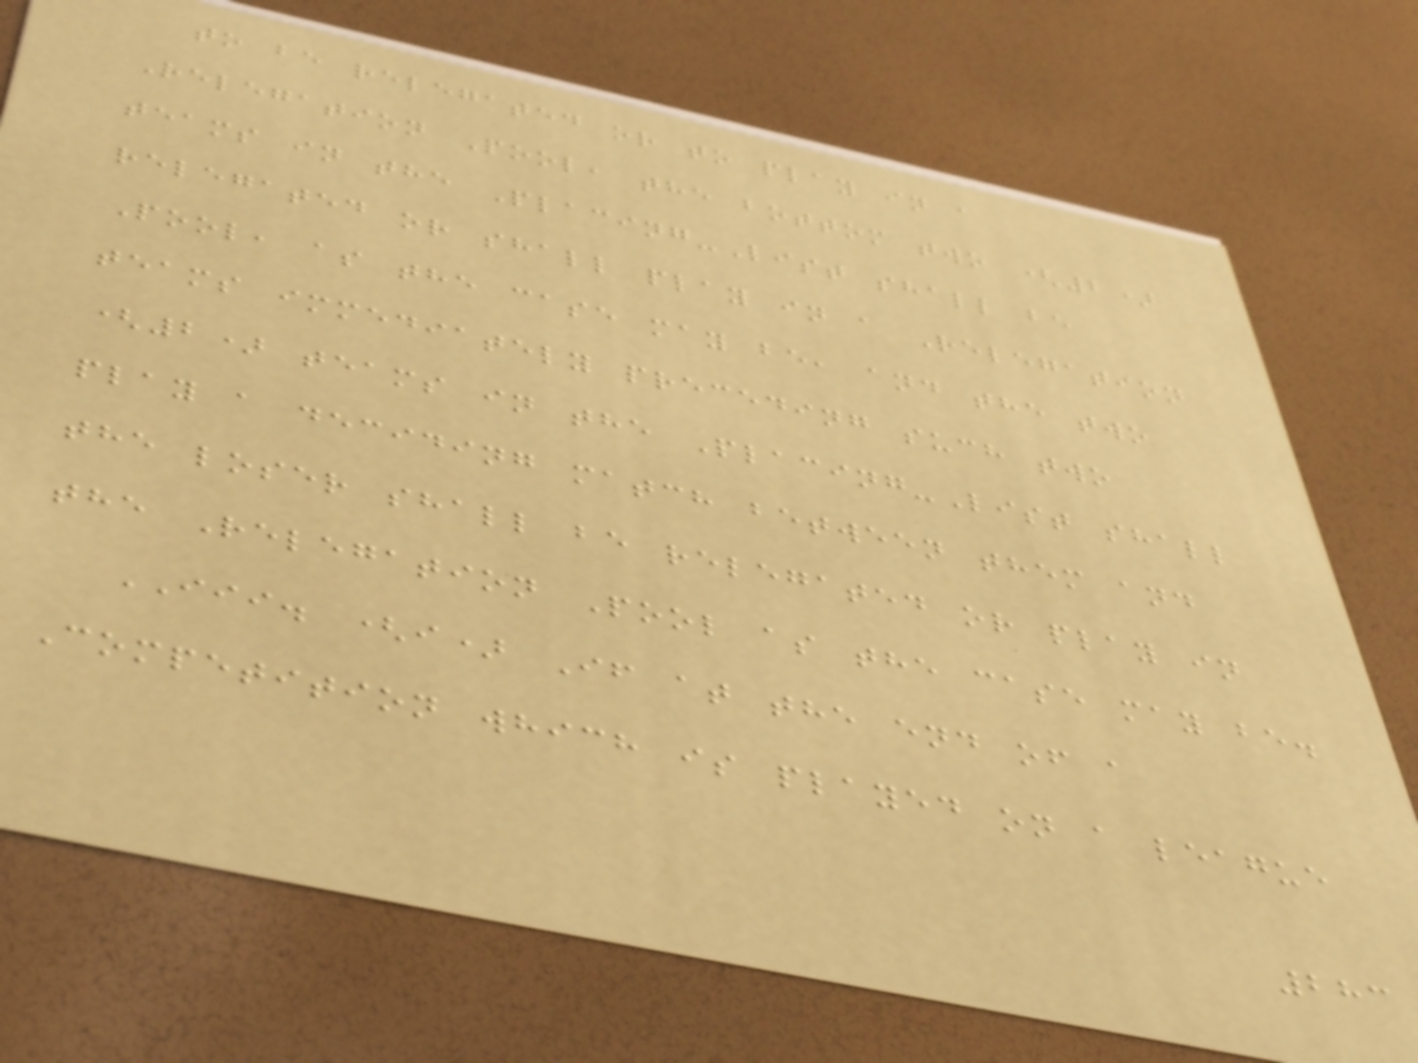to be relegated or to play in a
Relegation Pool, the bottom two (2)
teams in the Placing-List shall be
relegated or shall play in a Relegation
Pool, as the case may be, and the two
teams immediately preceding such two
(2) teams in the Placing-List shall
play a deciding match between them and
the loser shall be relegated or play in
the Relegation Pool as the case may be.
III. (i) If at the end of a
Competition which is played on a league
283
